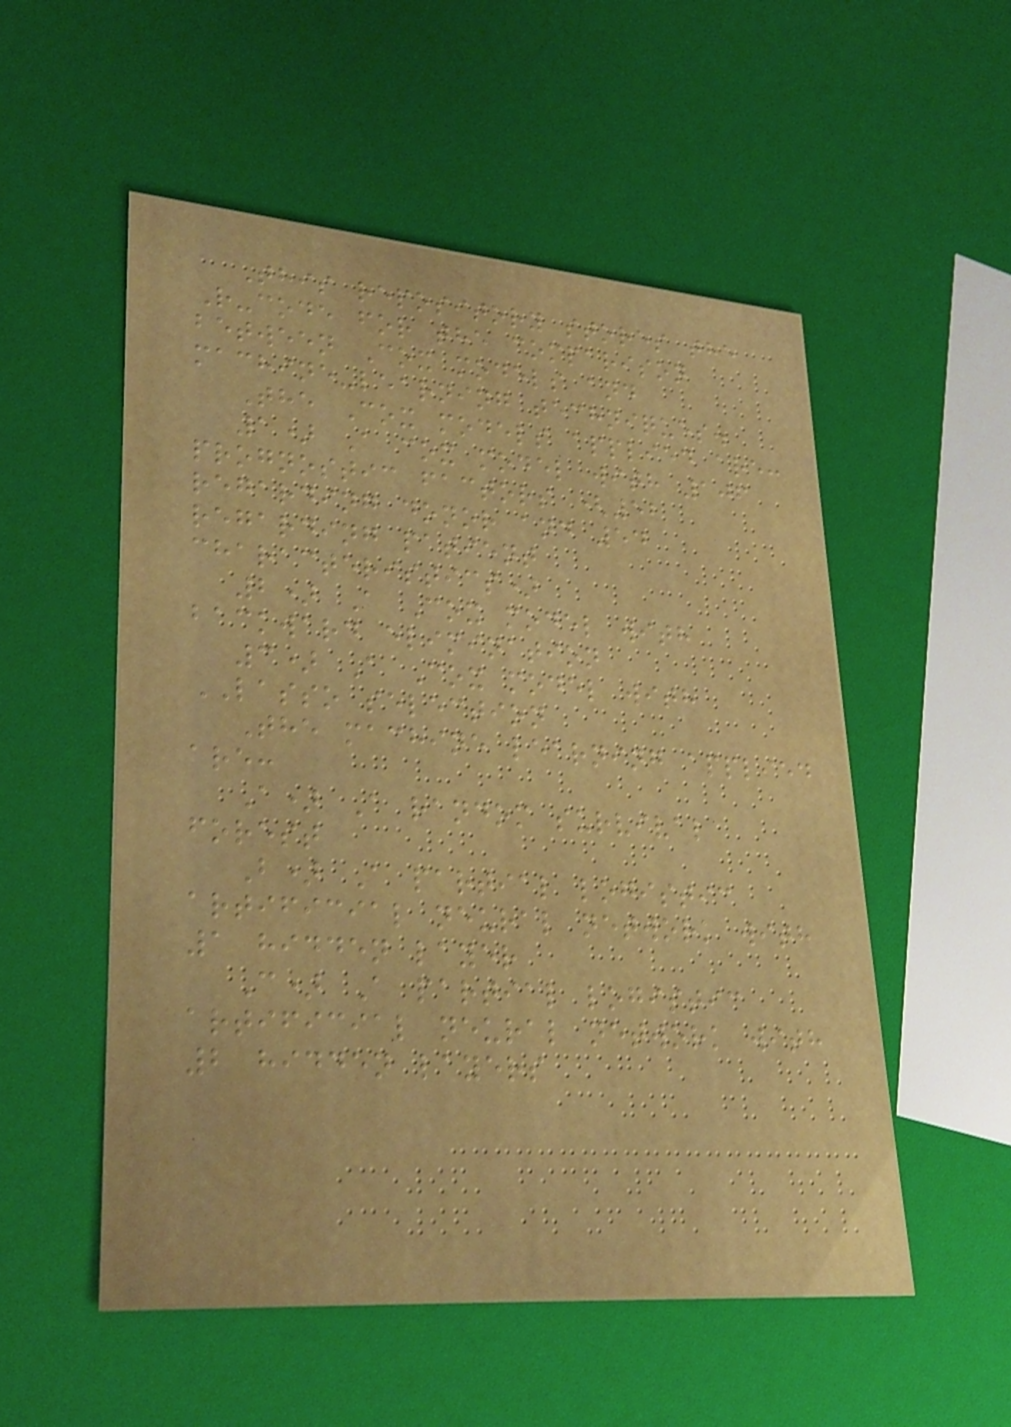This repository stores the
R-code for the comparison
between Cox models and
machine-learning techniques.
The Cox models applied are:
1) A cox model with 106
prognostic factors (52
regarding donor and 54
regarding patient
characteristics)
2) A Cox model with
backward elimination
3) A Cox model with
LASSO selection
The machine learning applied
are:
A) A random survival
forest
B) A partial logistic
artificial neural network with
1 hidden layer
C) A partial logistic
artificial neural network with
2 hidden layers
